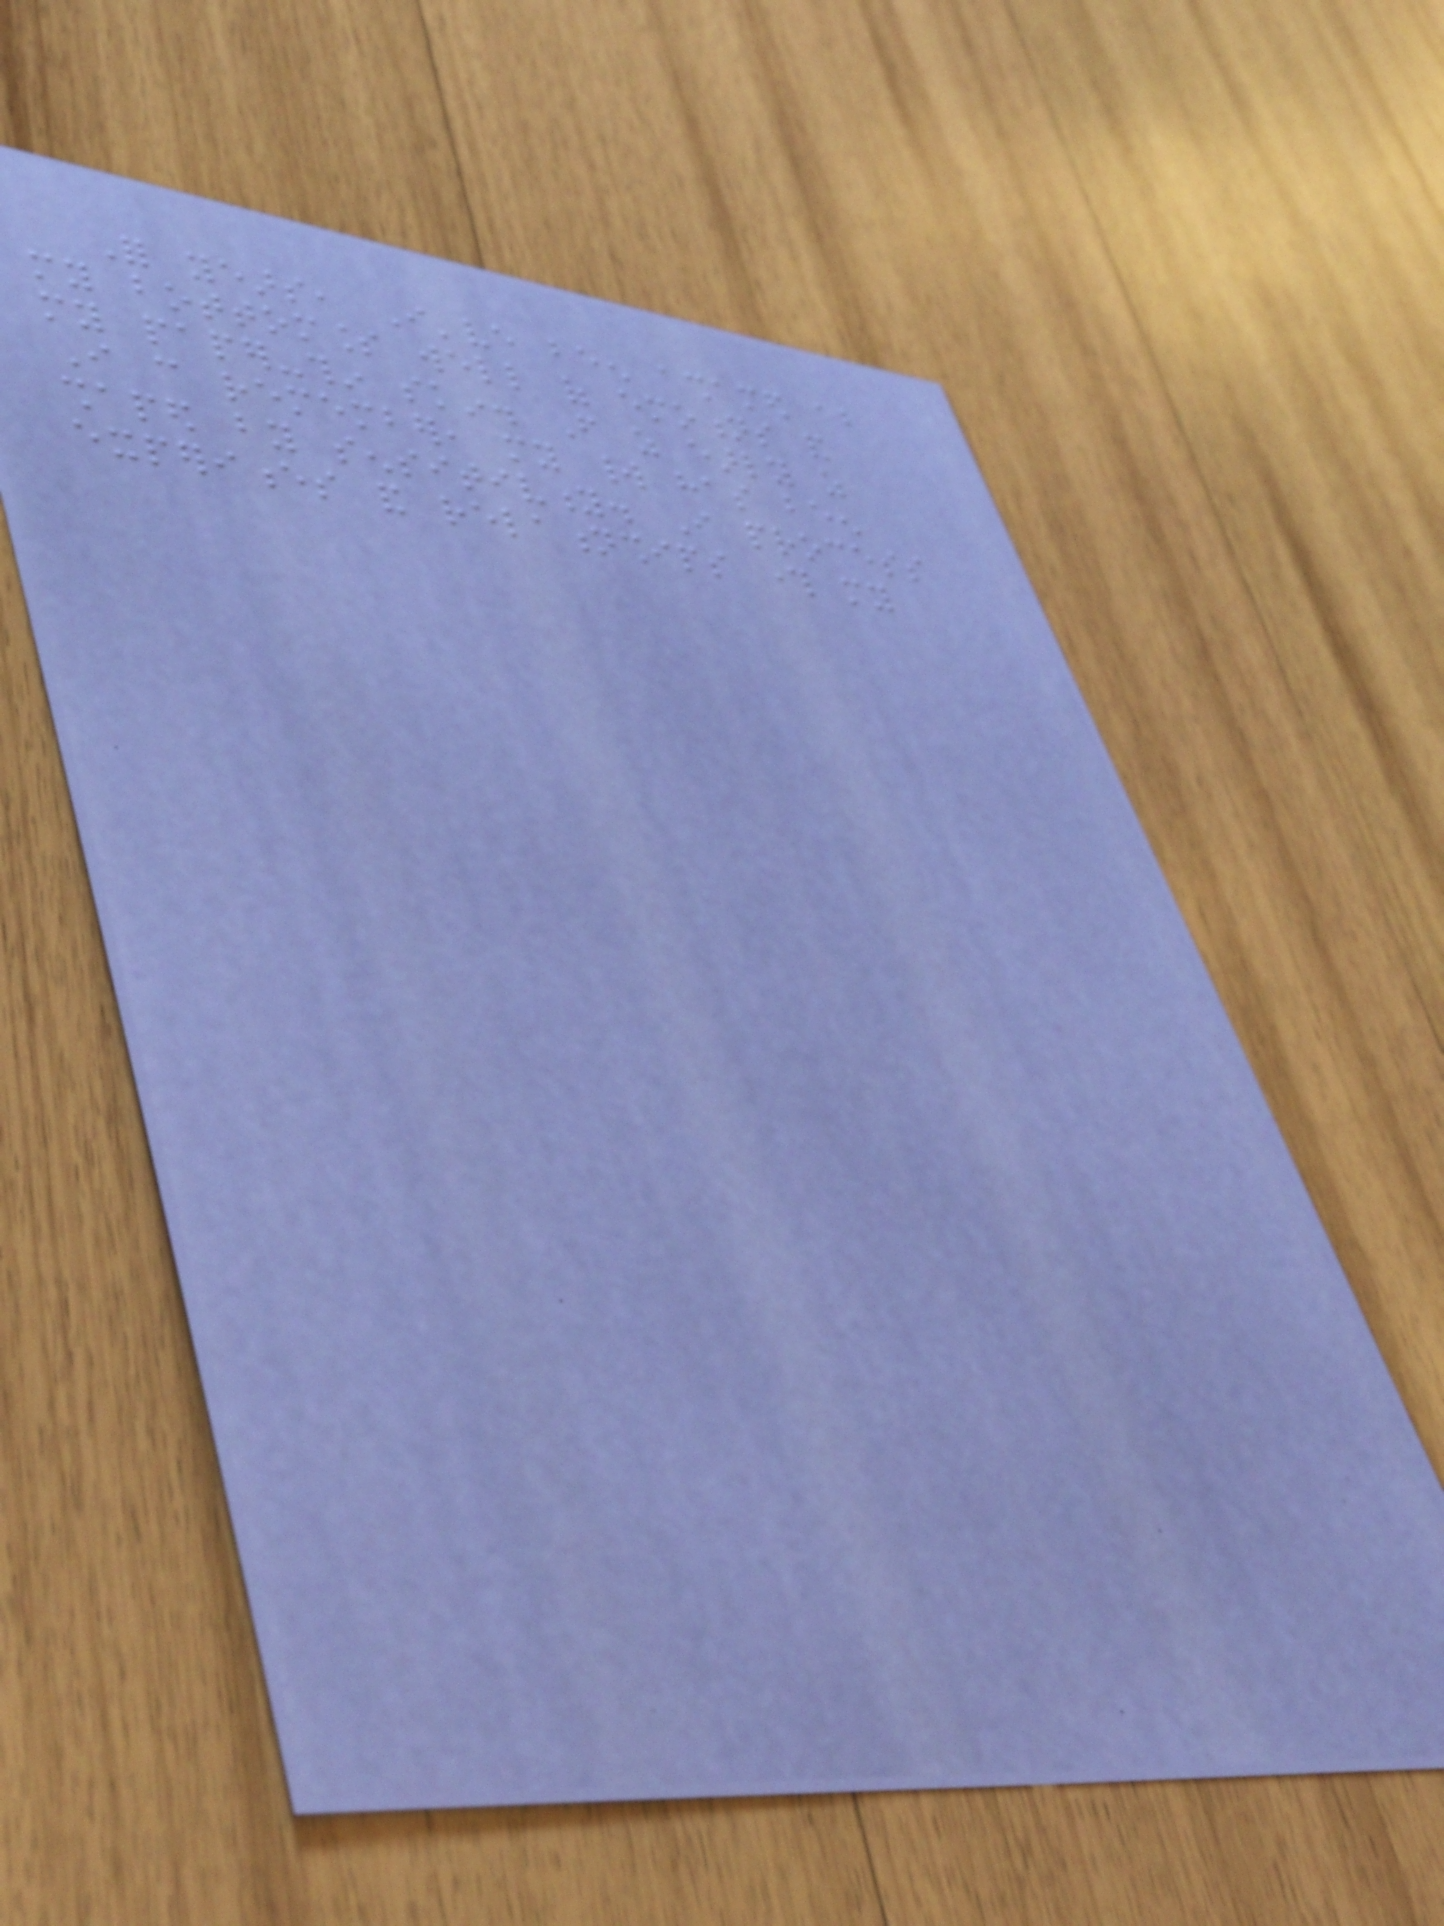For years, I've been ashamed about
my bottomless well of emotions and
my paper-thin skin. From as early as
I can remember, my world has been
shaped by sensitivity. I process
experiences and relationships through my
